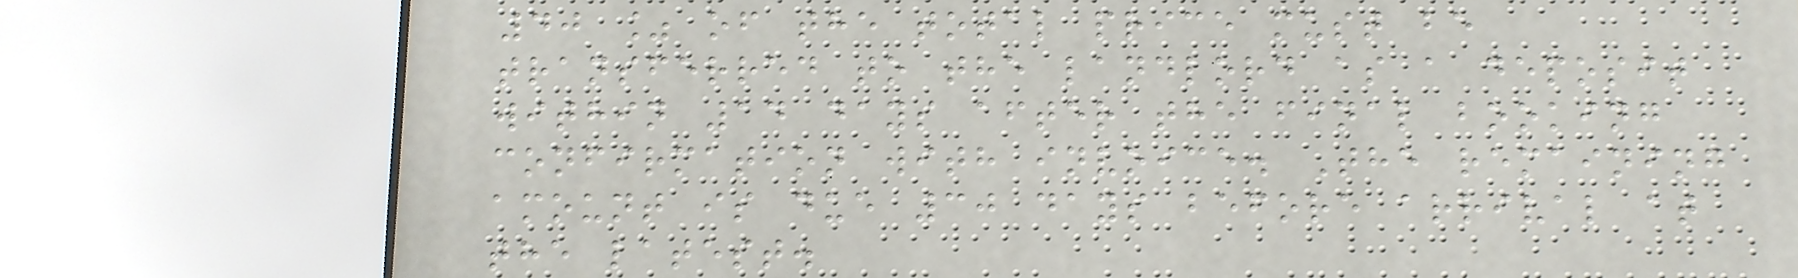40 % of the total price must be
transferred to the landlord as a deposit
within 14 days after the final booking
confirmation with invoice. The remaining
amount is due 30 days before arrival at
the latest.
